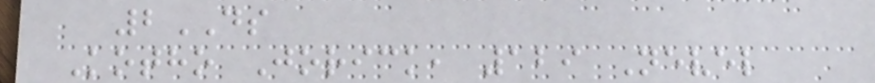2DS
Kotho Jorick, 129 Nevel
